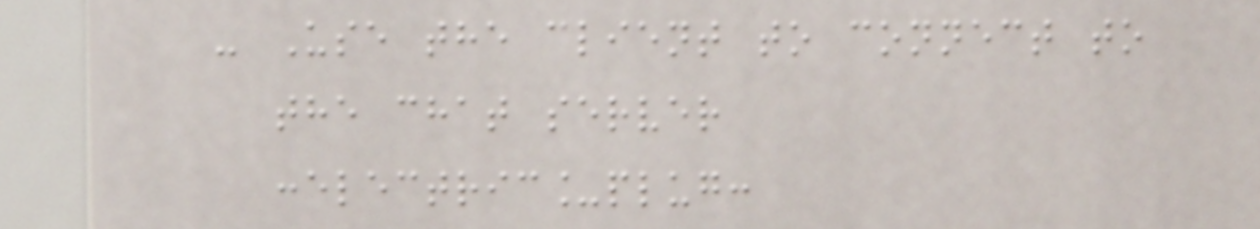- Use the client to connect to
the chat server
:electric_plug:
